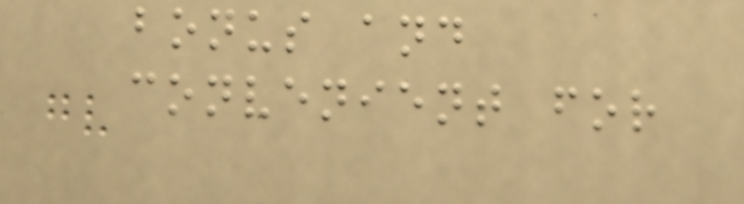bonus and
convenient for
